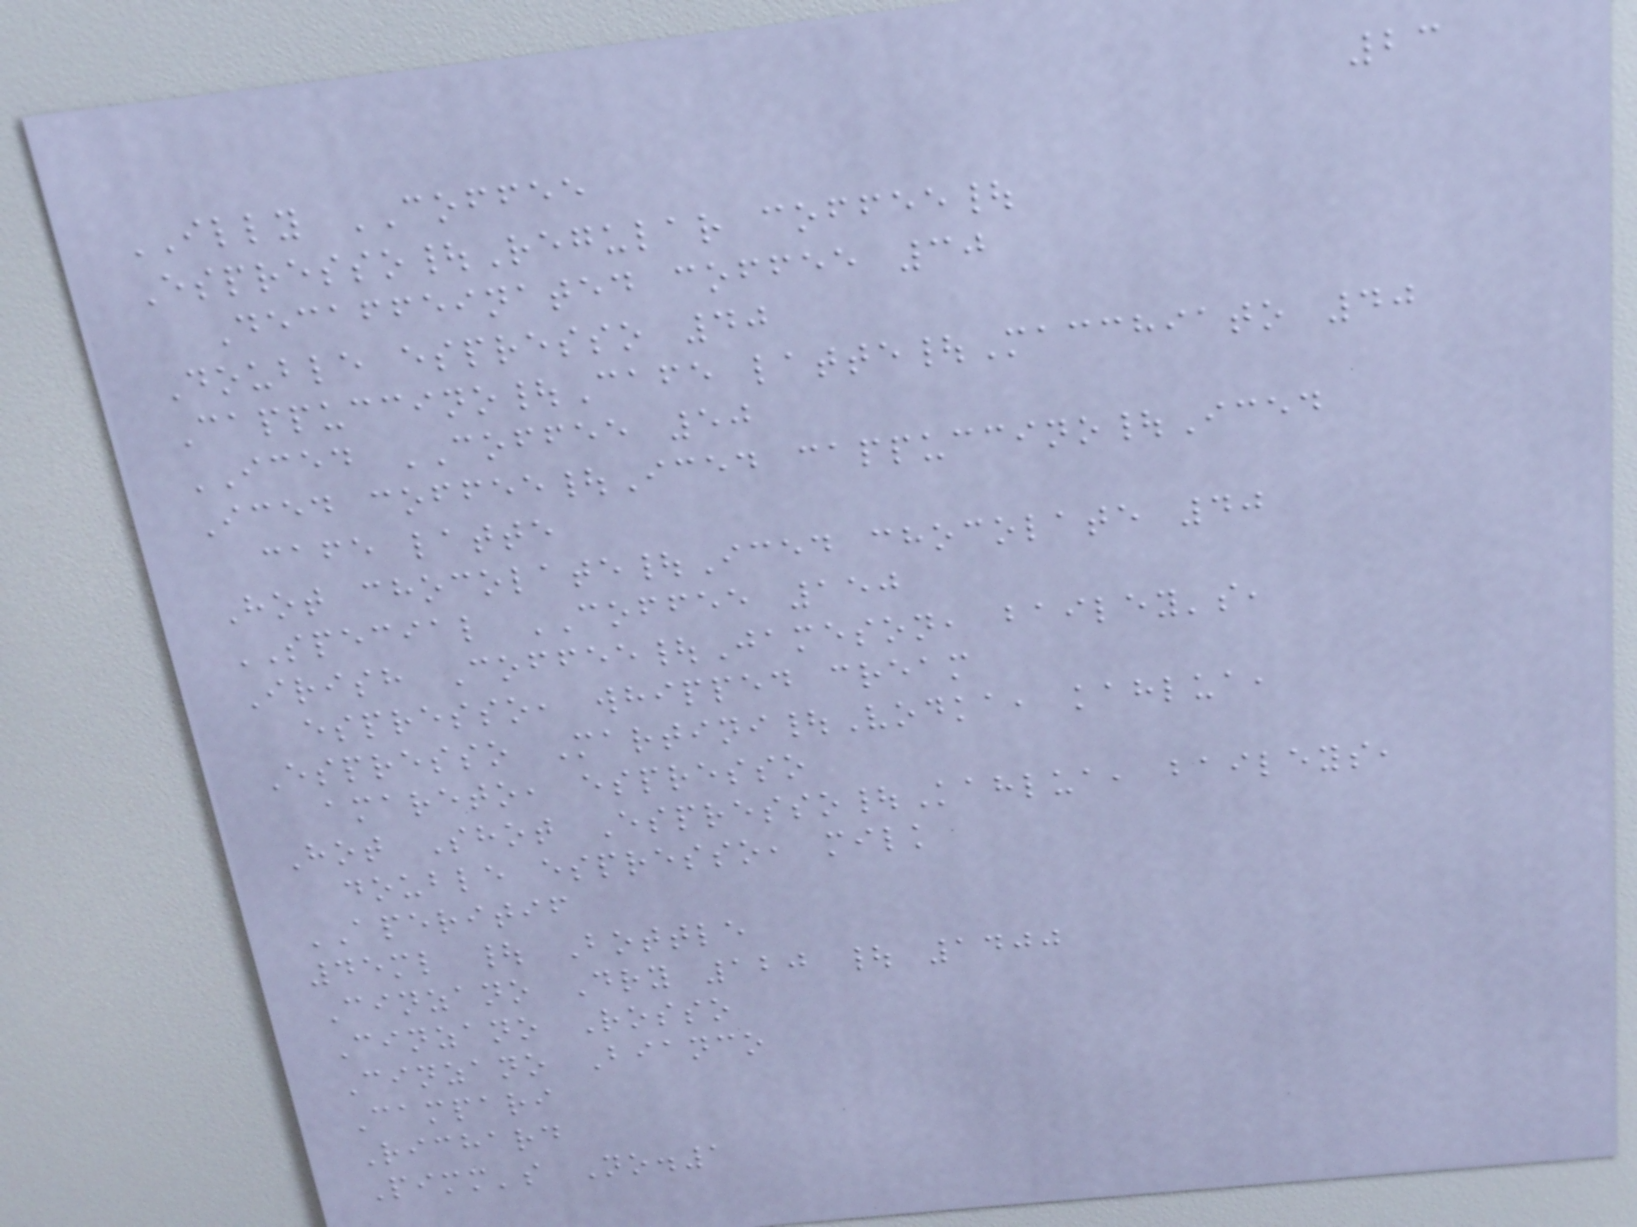23
ILLY COFFEE
Espresso|Regular coffee|
Decaffeinated coffee 30
Double espresso 40
Cappuccino|Cafe latte|Macchiato 40
ICED COFFEE 50
Iced coffee|Iced cappuccino|Iced
cafe latte
Hot chocolate|Iced chocolate 40
SPECIAL COFFEE 150
Irish Coffee|Jameson, bailey's,
espresso, whipped cream
Espresso Martini|Vodka, kahlua,
amareto, espresso
Hot Shot Espresso|Kahlua, baileys,
double espresso, milk
APERITIF
45ml | Bottle
Cinzano Dry 120 | 1400
Cinzano Rosso
Cinzano Bianco
Campari
Richard
Pimm's No.1
